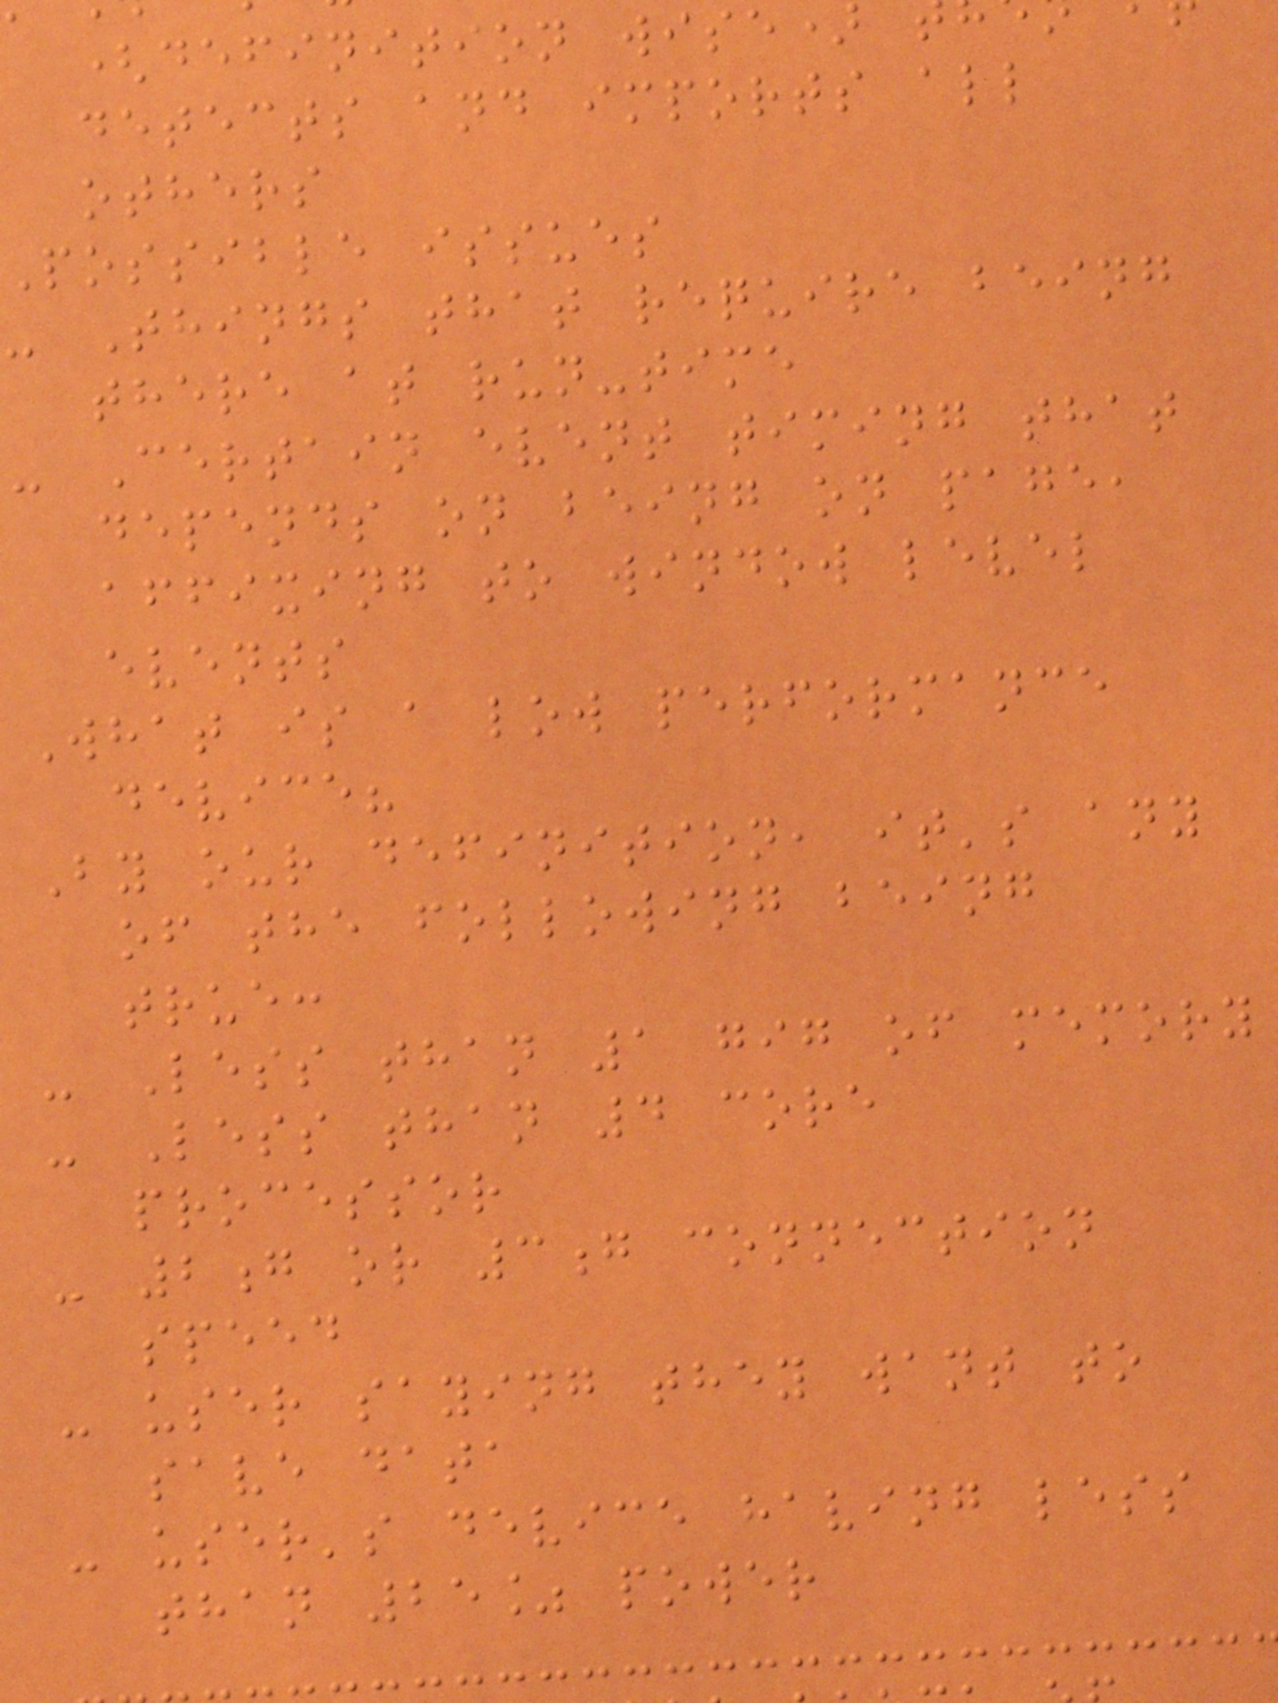(definition wise)
detects and imports all
others
possible issues
- Things that require being
there at run-time
- Certain event timing that
depends on being on page,
affixing to window level
events
What is a low performance
device?
By our definition, it's any
of the following being
true:
- Less than 1 gig of memory
- Less than 4 core
processor
- 2g or 3g connection
speed
- user saying they want to
save data
- user's device having less
than 25% power
